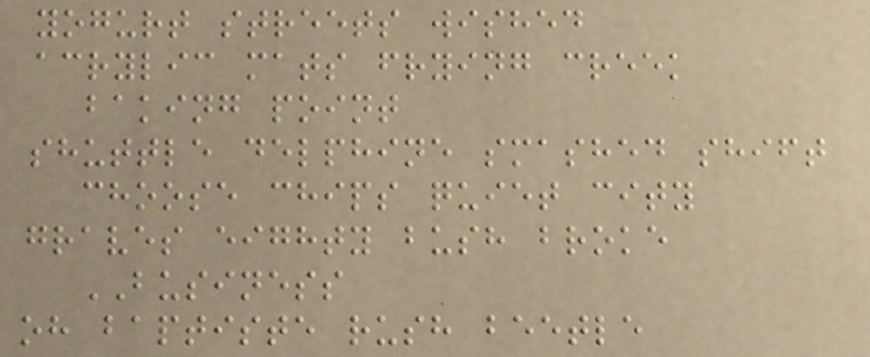yogurt streets wished
acrylic mats frying creek
baking point
shuttle delphine smashed shift
choose chips quiet city
graves eighty bush broke
BUSINESS
oh baptiste rush beetle
